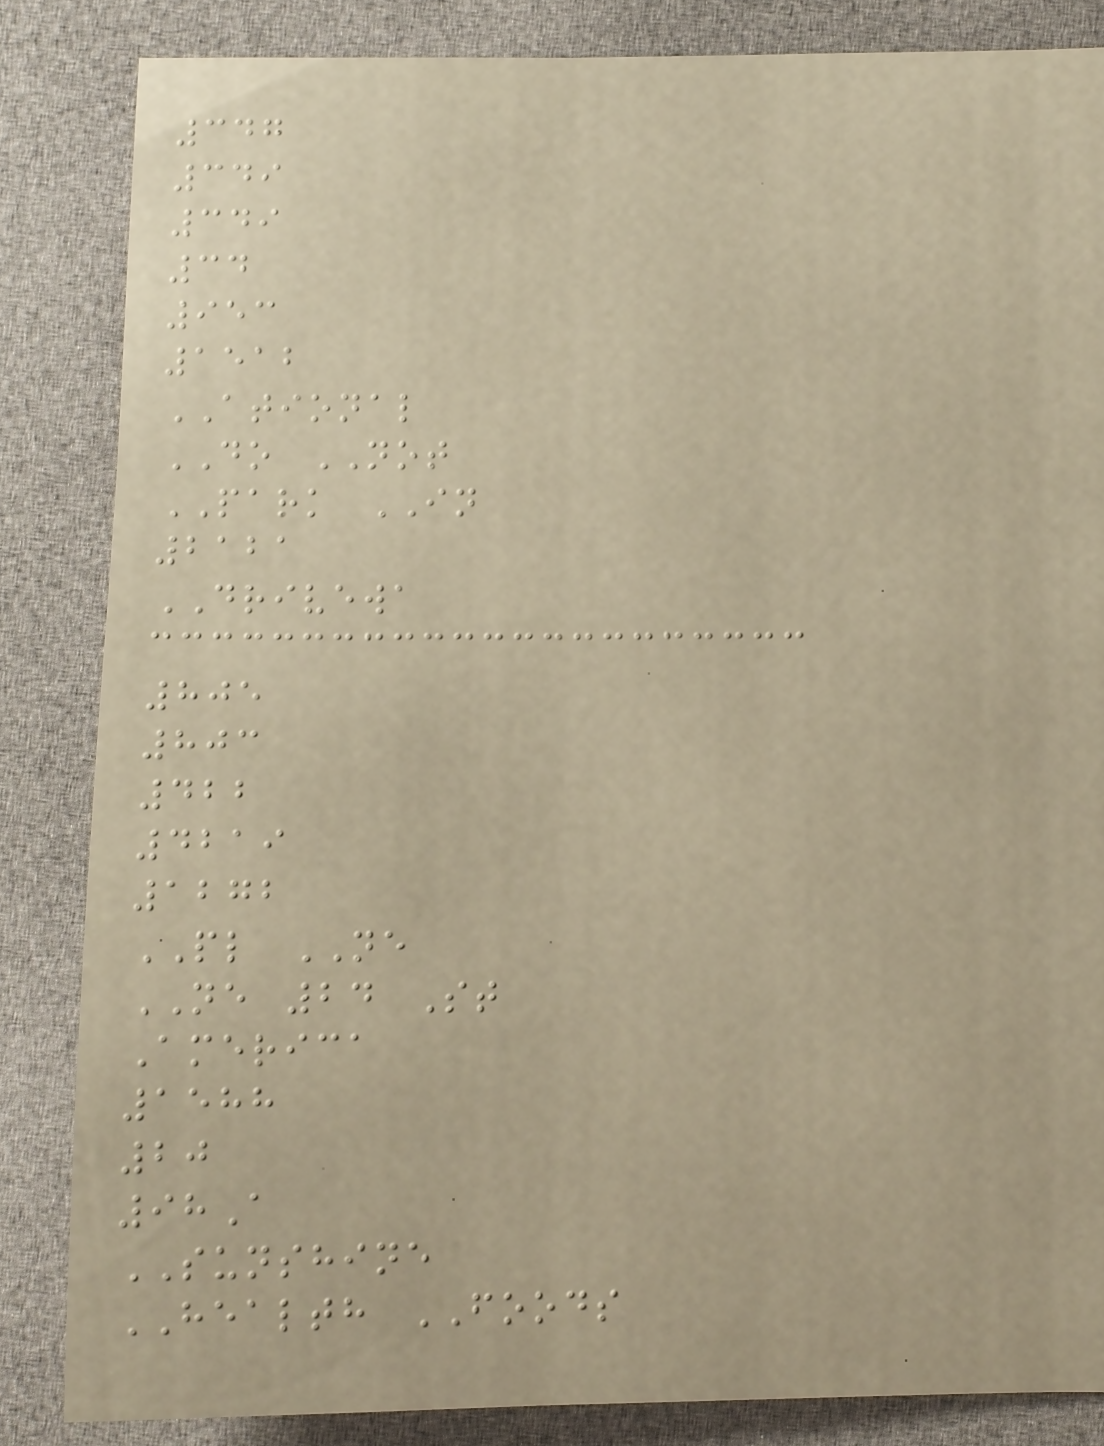347
349
349
34
953
1512
ATIONAL
DO NOT
PARK IN
2121
DRIVEWA
805
803
422
4219
1272
PL NE
NE 24 St
America
1588
20
98A
SUNSHINE
HEALTH FOODS
